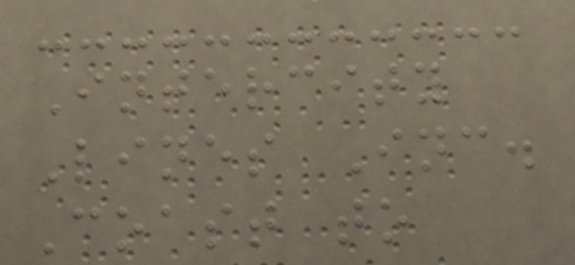Intercity
Lines Inc.
Coast to
